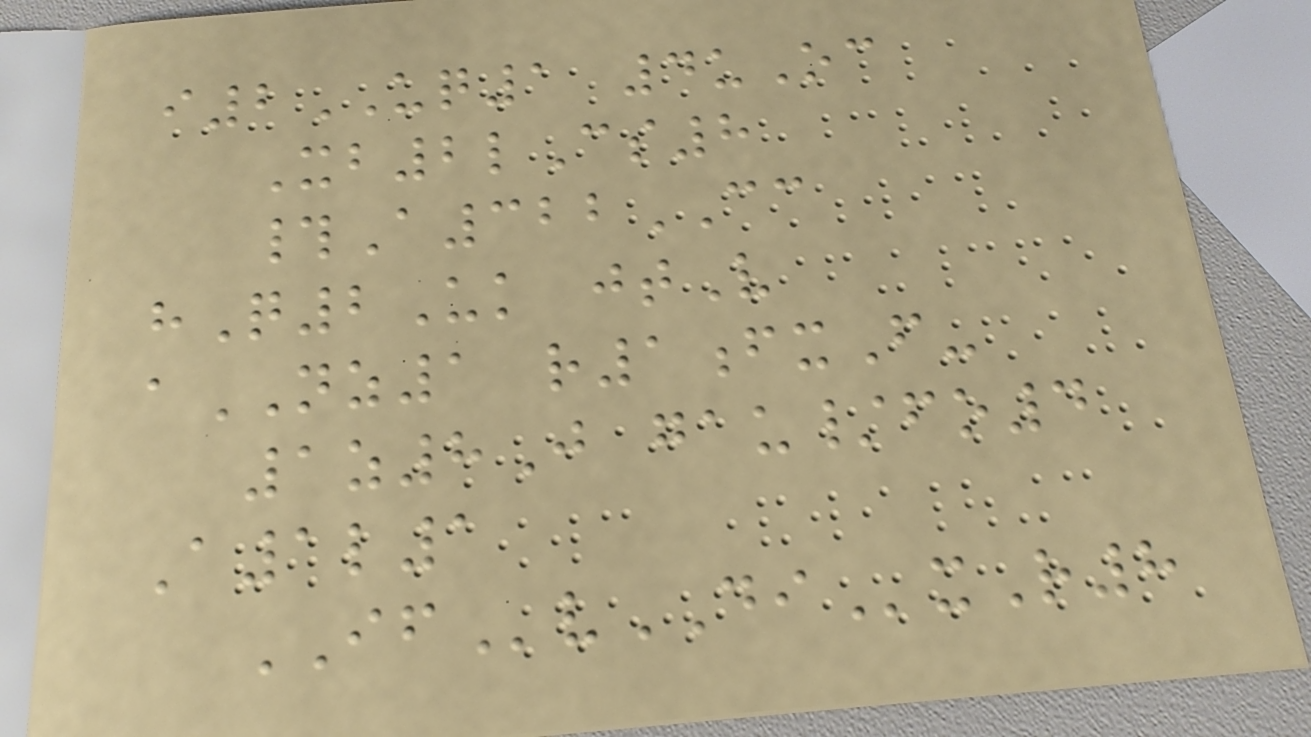i2UQ1 4uOc
Xb2lCs8
#A322CC
hQ2Uk jtV
aNZ1 r1fxF-
1z8J gau/fo4
A1l1
IFvDIxR8
